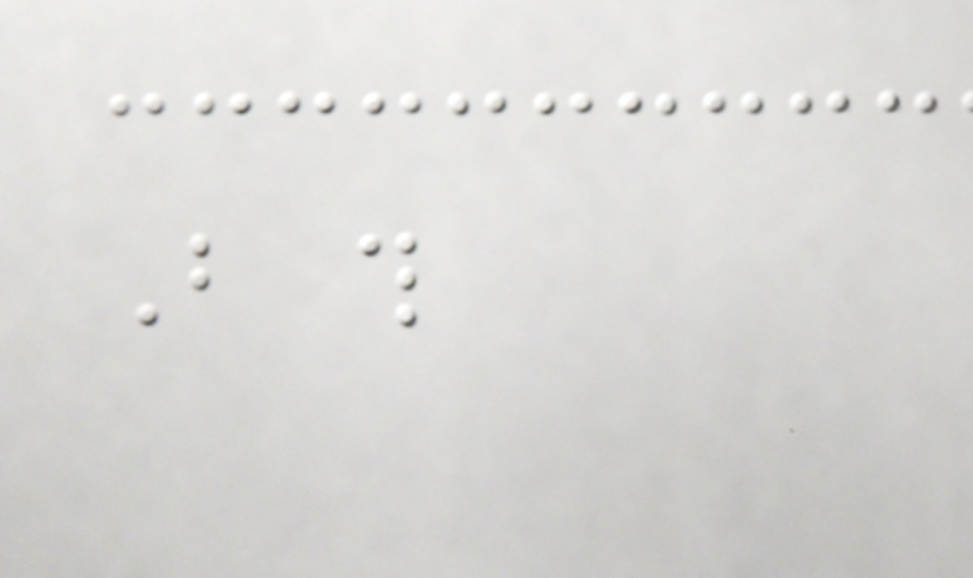But this
